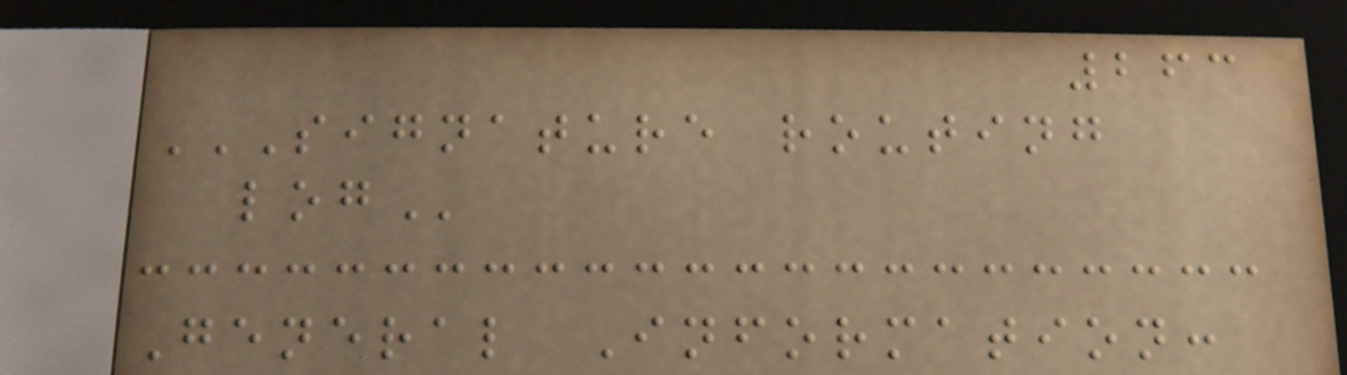263
SIGNATURE ROUTING
LOG
General Information:
